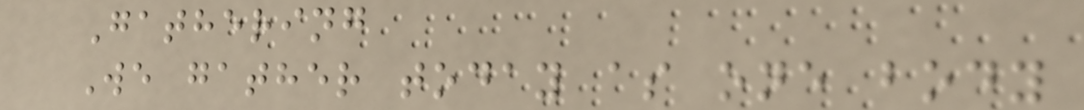Gathering
We gather today as one body
